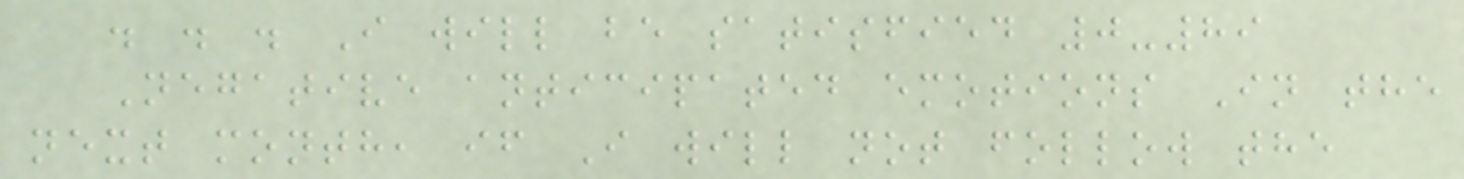. . . I will be satisfied 0-89
Negative anticipated emotions In the
next month, if I will not follow the
